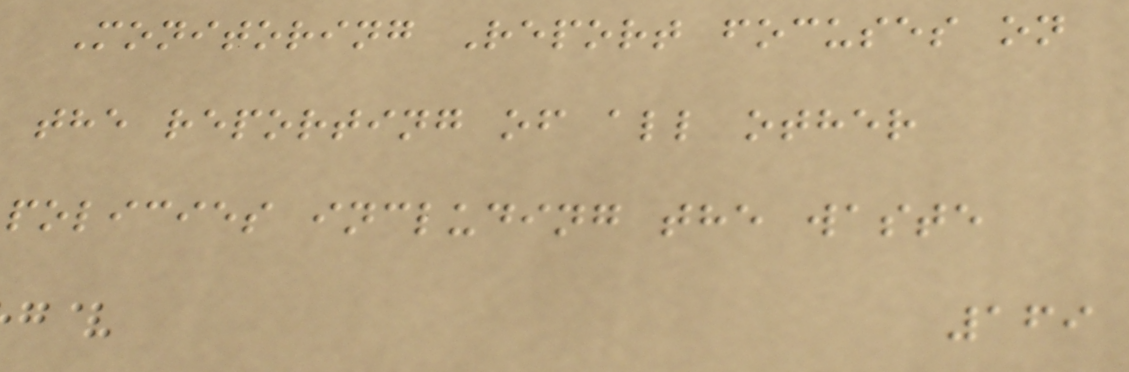Monitoring Report focuses on
the reporting of all other
policies including the waste
169
